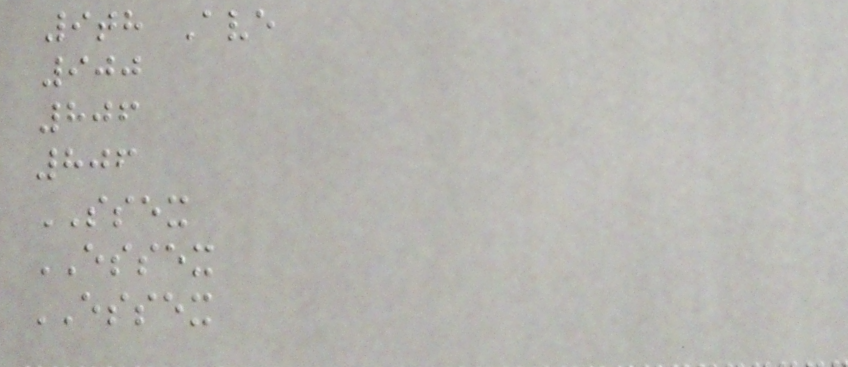9th Ave
900
806
806
SSEX
ESSEX
ESSEX
